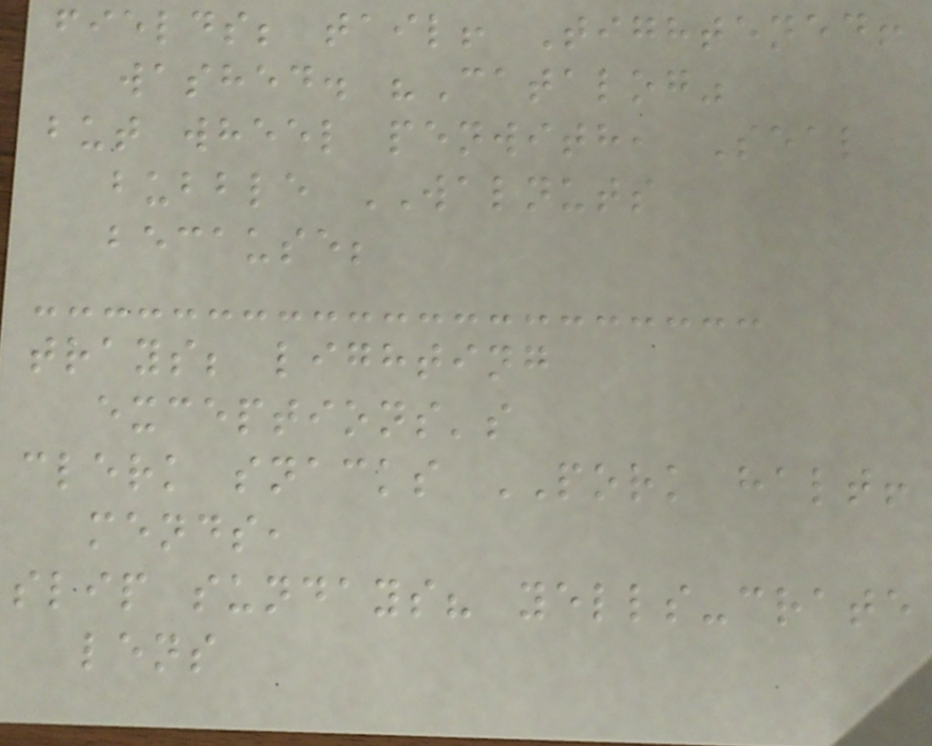fields; tail! Tightened!
washed. "Catalog"
but wheel penwith, Seal
bubble WALNUTS
because;
trays; lighting
exceptions's
clerk snacks PORK halt!
mends,
slip sundays? yells-crate
lens
